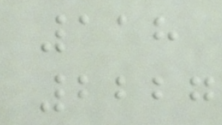118
2227
